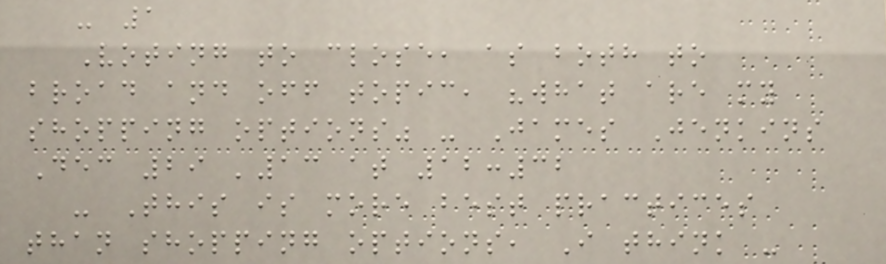- 1
Voting to close, as both to
broad and off topic, "what are my
shopping options" - James Jenkins
Dec 29 '13 at 12:32
- This is more best practices
than shopping options, I think -
